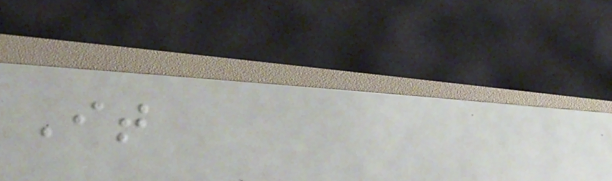It
